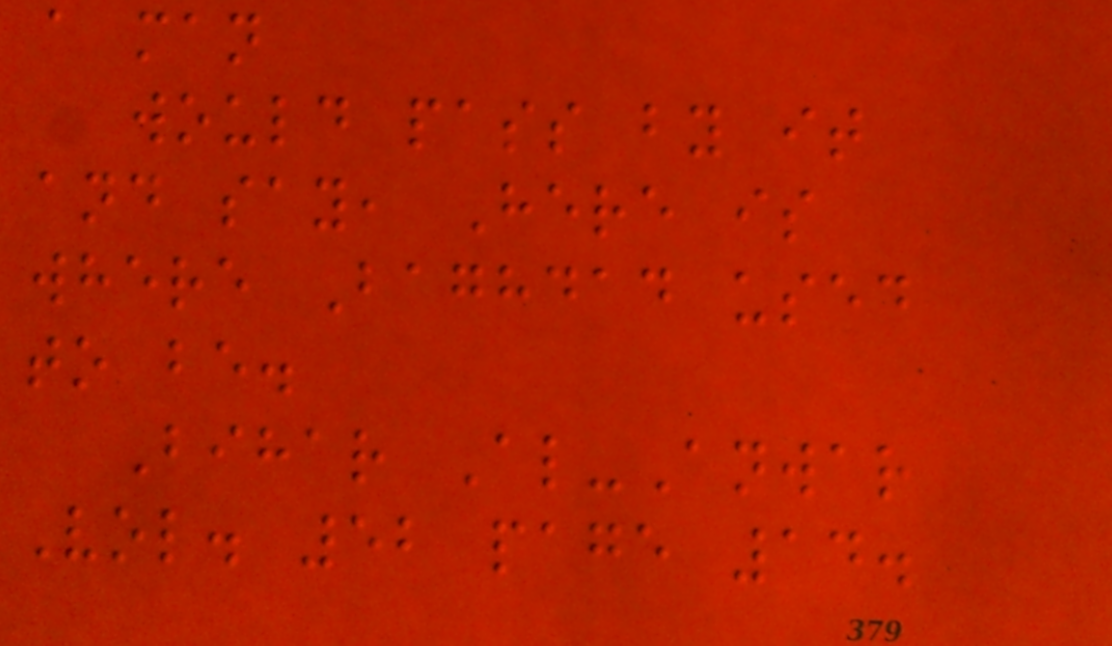a man
would pass by it
and say, Here is
where Baghdad used
to be.
Bihar Al-Anwar
Vol. 52 page 14.
